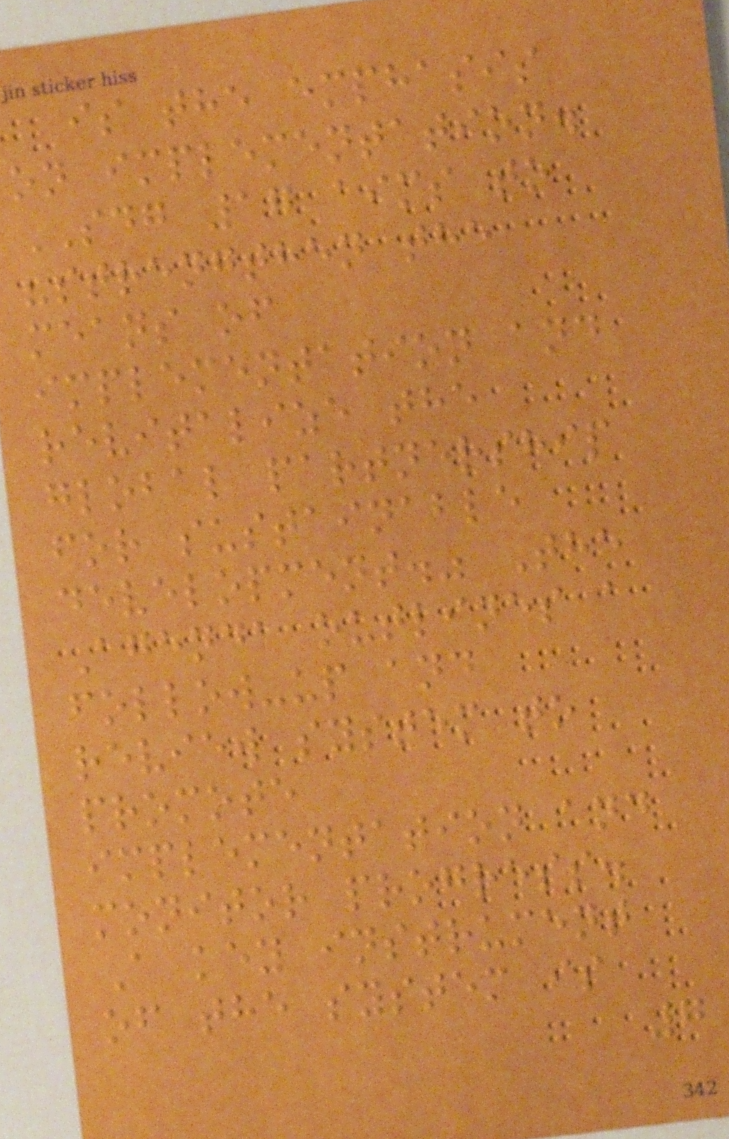is the emphasis
on implementation.
SDG 17 aims to
"strengthen the
means of
implementation and
revitalize the
global partnership
for sustainable
development." The
Agenda outlines a
follow-up and
review system to
promote
implementation and
monitor progress.
A key instrument
of the system is
7
